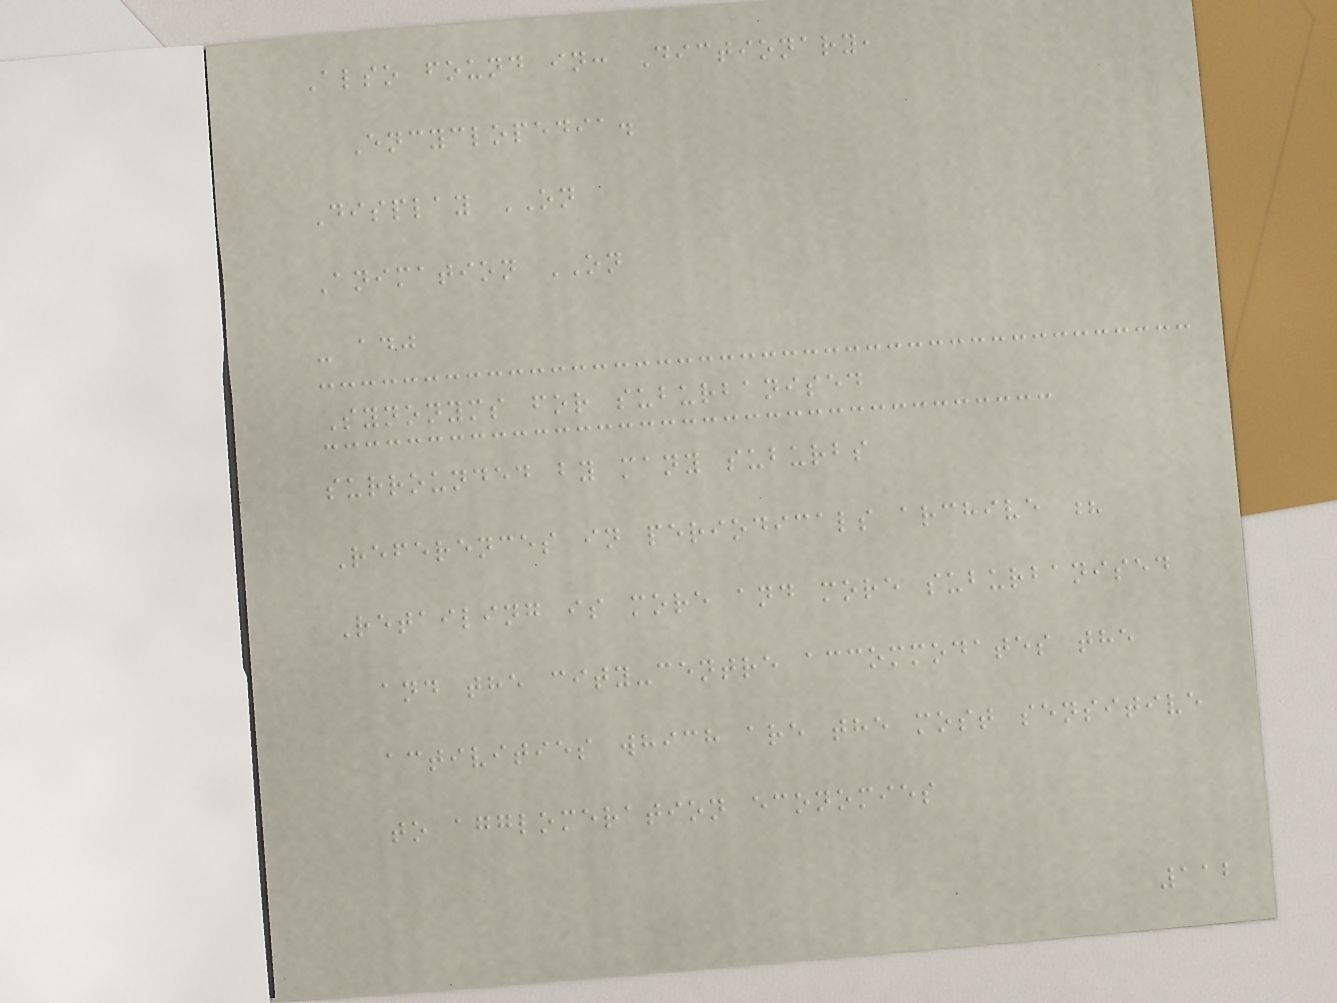Also found in: Dictionary,
Encyclopedia.
Display ON
Animation ON
- adj
Synonyms for suburbanised
surrounded by many suburbs
References in periodicals archive ?
Retailing is more and more suburbanised
and the city-centre accommodates the
activities which are the most sensitive
to agglomeration economies
112
